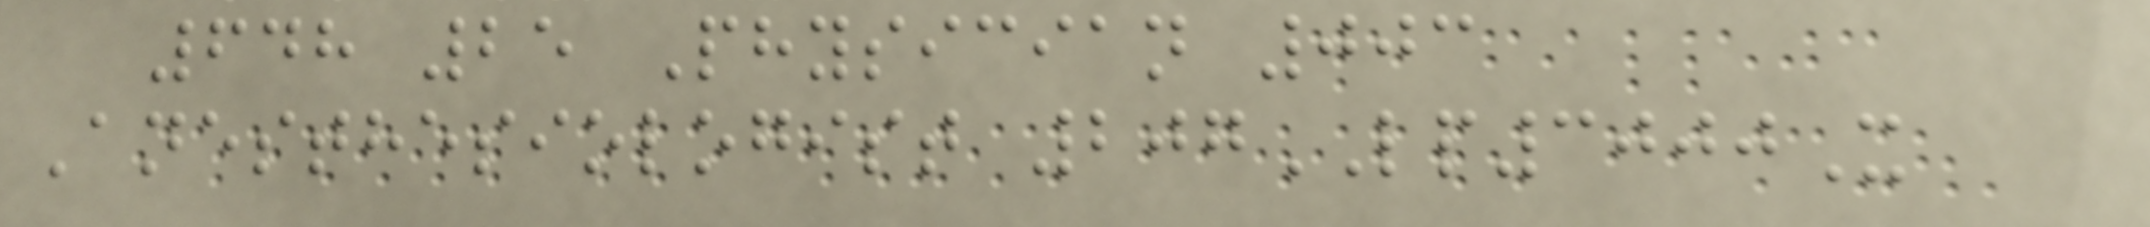648 25 Physician 003
Anesthesiologist 207LP3000X
